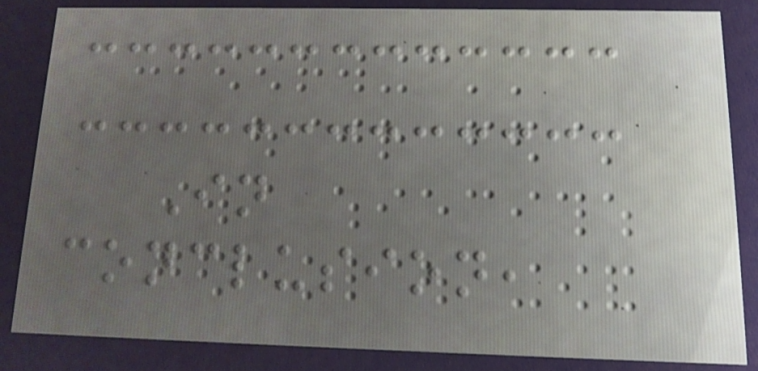In
conclusion,
